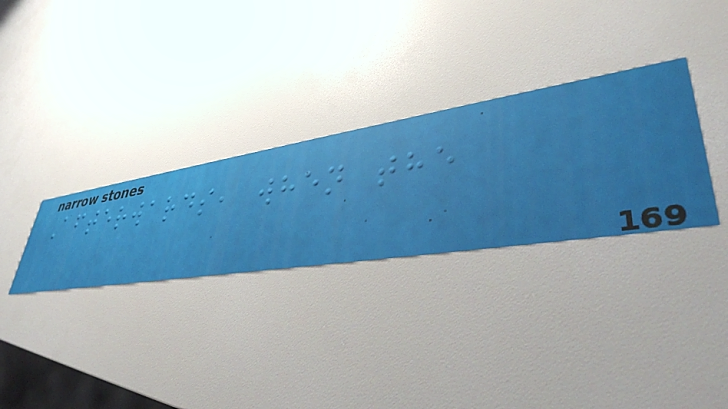Afterwards, when the
